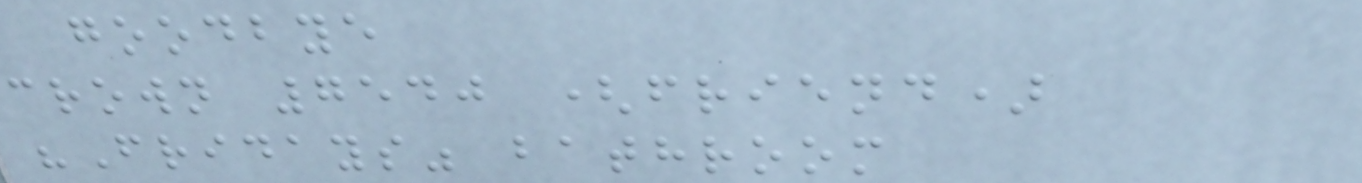goodbye
crown 7540 (friend)
"Fridays" bathroom
